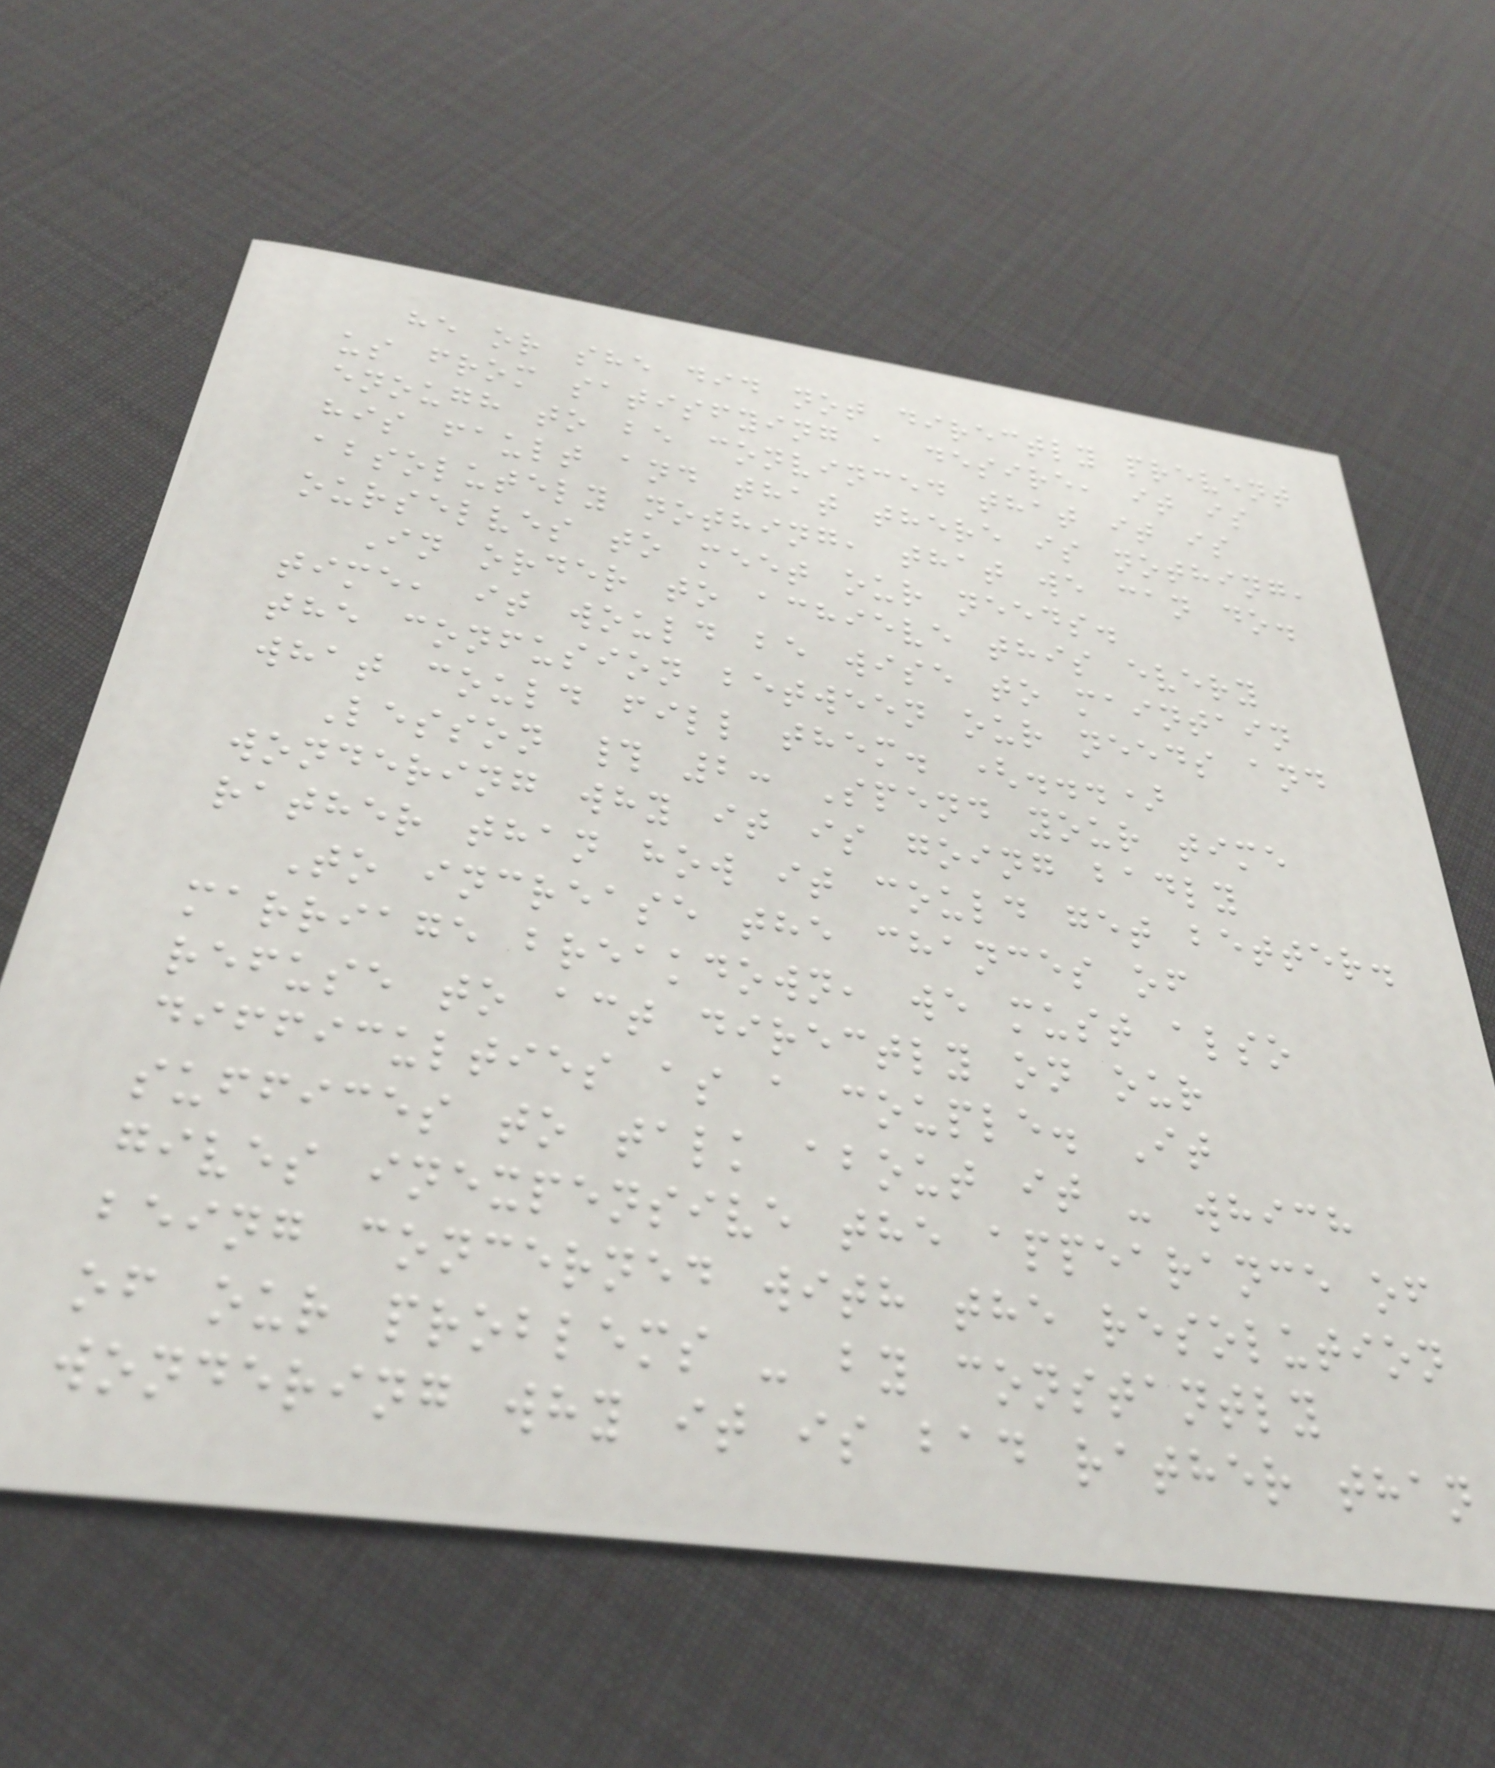he or she did not directly prevent
us from satisfying a desire, it is
enough to be convinced that it is
his fault and that there is nothing,
absolutely nothing, that we can do.
ourselves to meet our needs.
In order to achieve this every
time, it would be wise to maintain
the confusion between our needs and
what could fill them. (...)
Lesson # 2: Spend your time
wondering why it is going badly
rather than how it could get better.
To increase the chances of
marriage breakdown, we must also
refuse to act directly on our
difficulties as a couple. It
suffices to talk about it - which
gives inexpensive the appearance of
being concerned with the resolution
of our problems - by constantly
wondering why it is bad rather than
